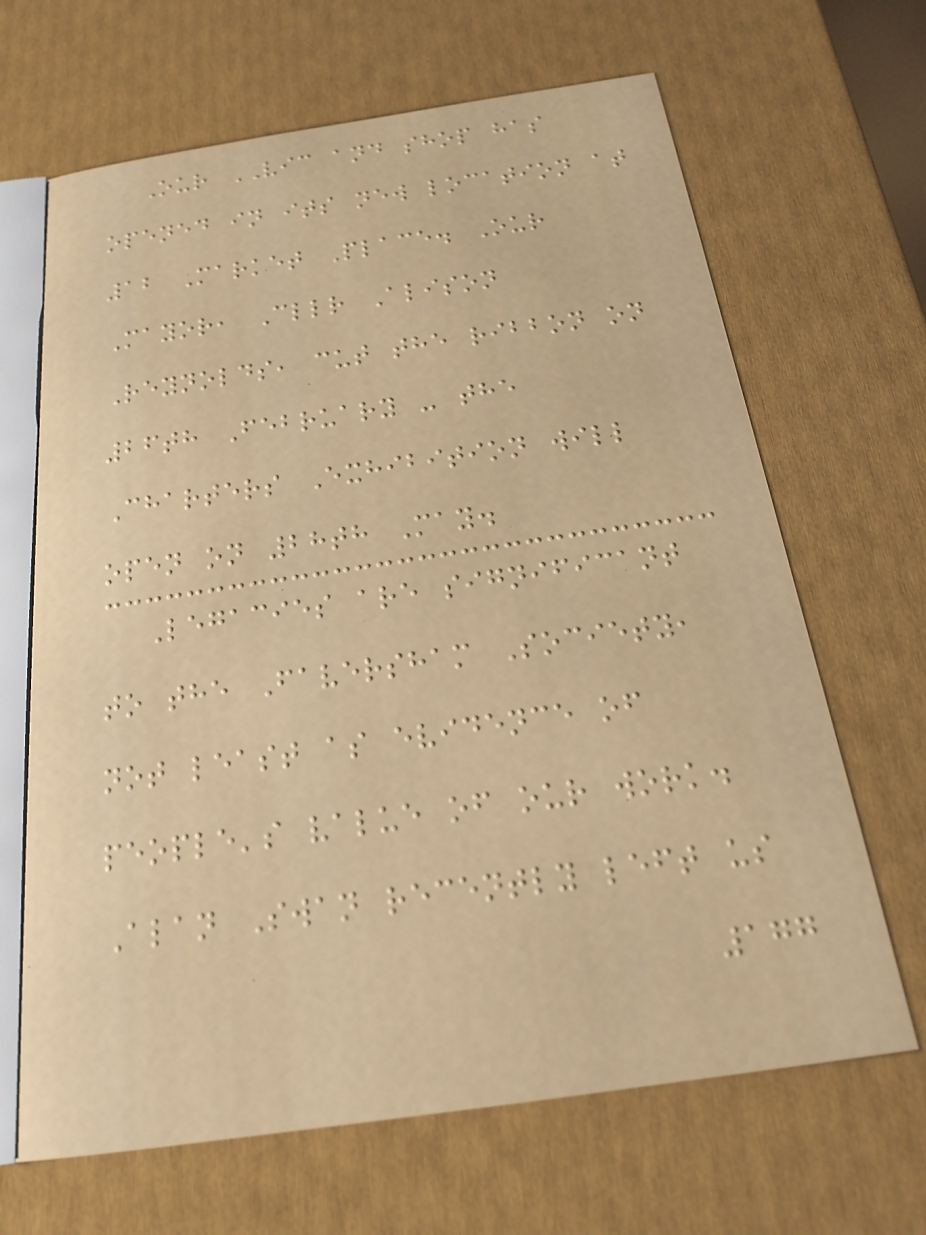Our VIC and shop has
opened in its new location at
12 Market Place. Our
Mayor, Cllr Alison
Reynolds, cut the ribbon on
26th February - the
Charters Exhibition will
open on 28th May.
Legacies are significant
to the Faversham Society,
not least as evidence of
people's value of our work.
Alan Swan recently left us
177
